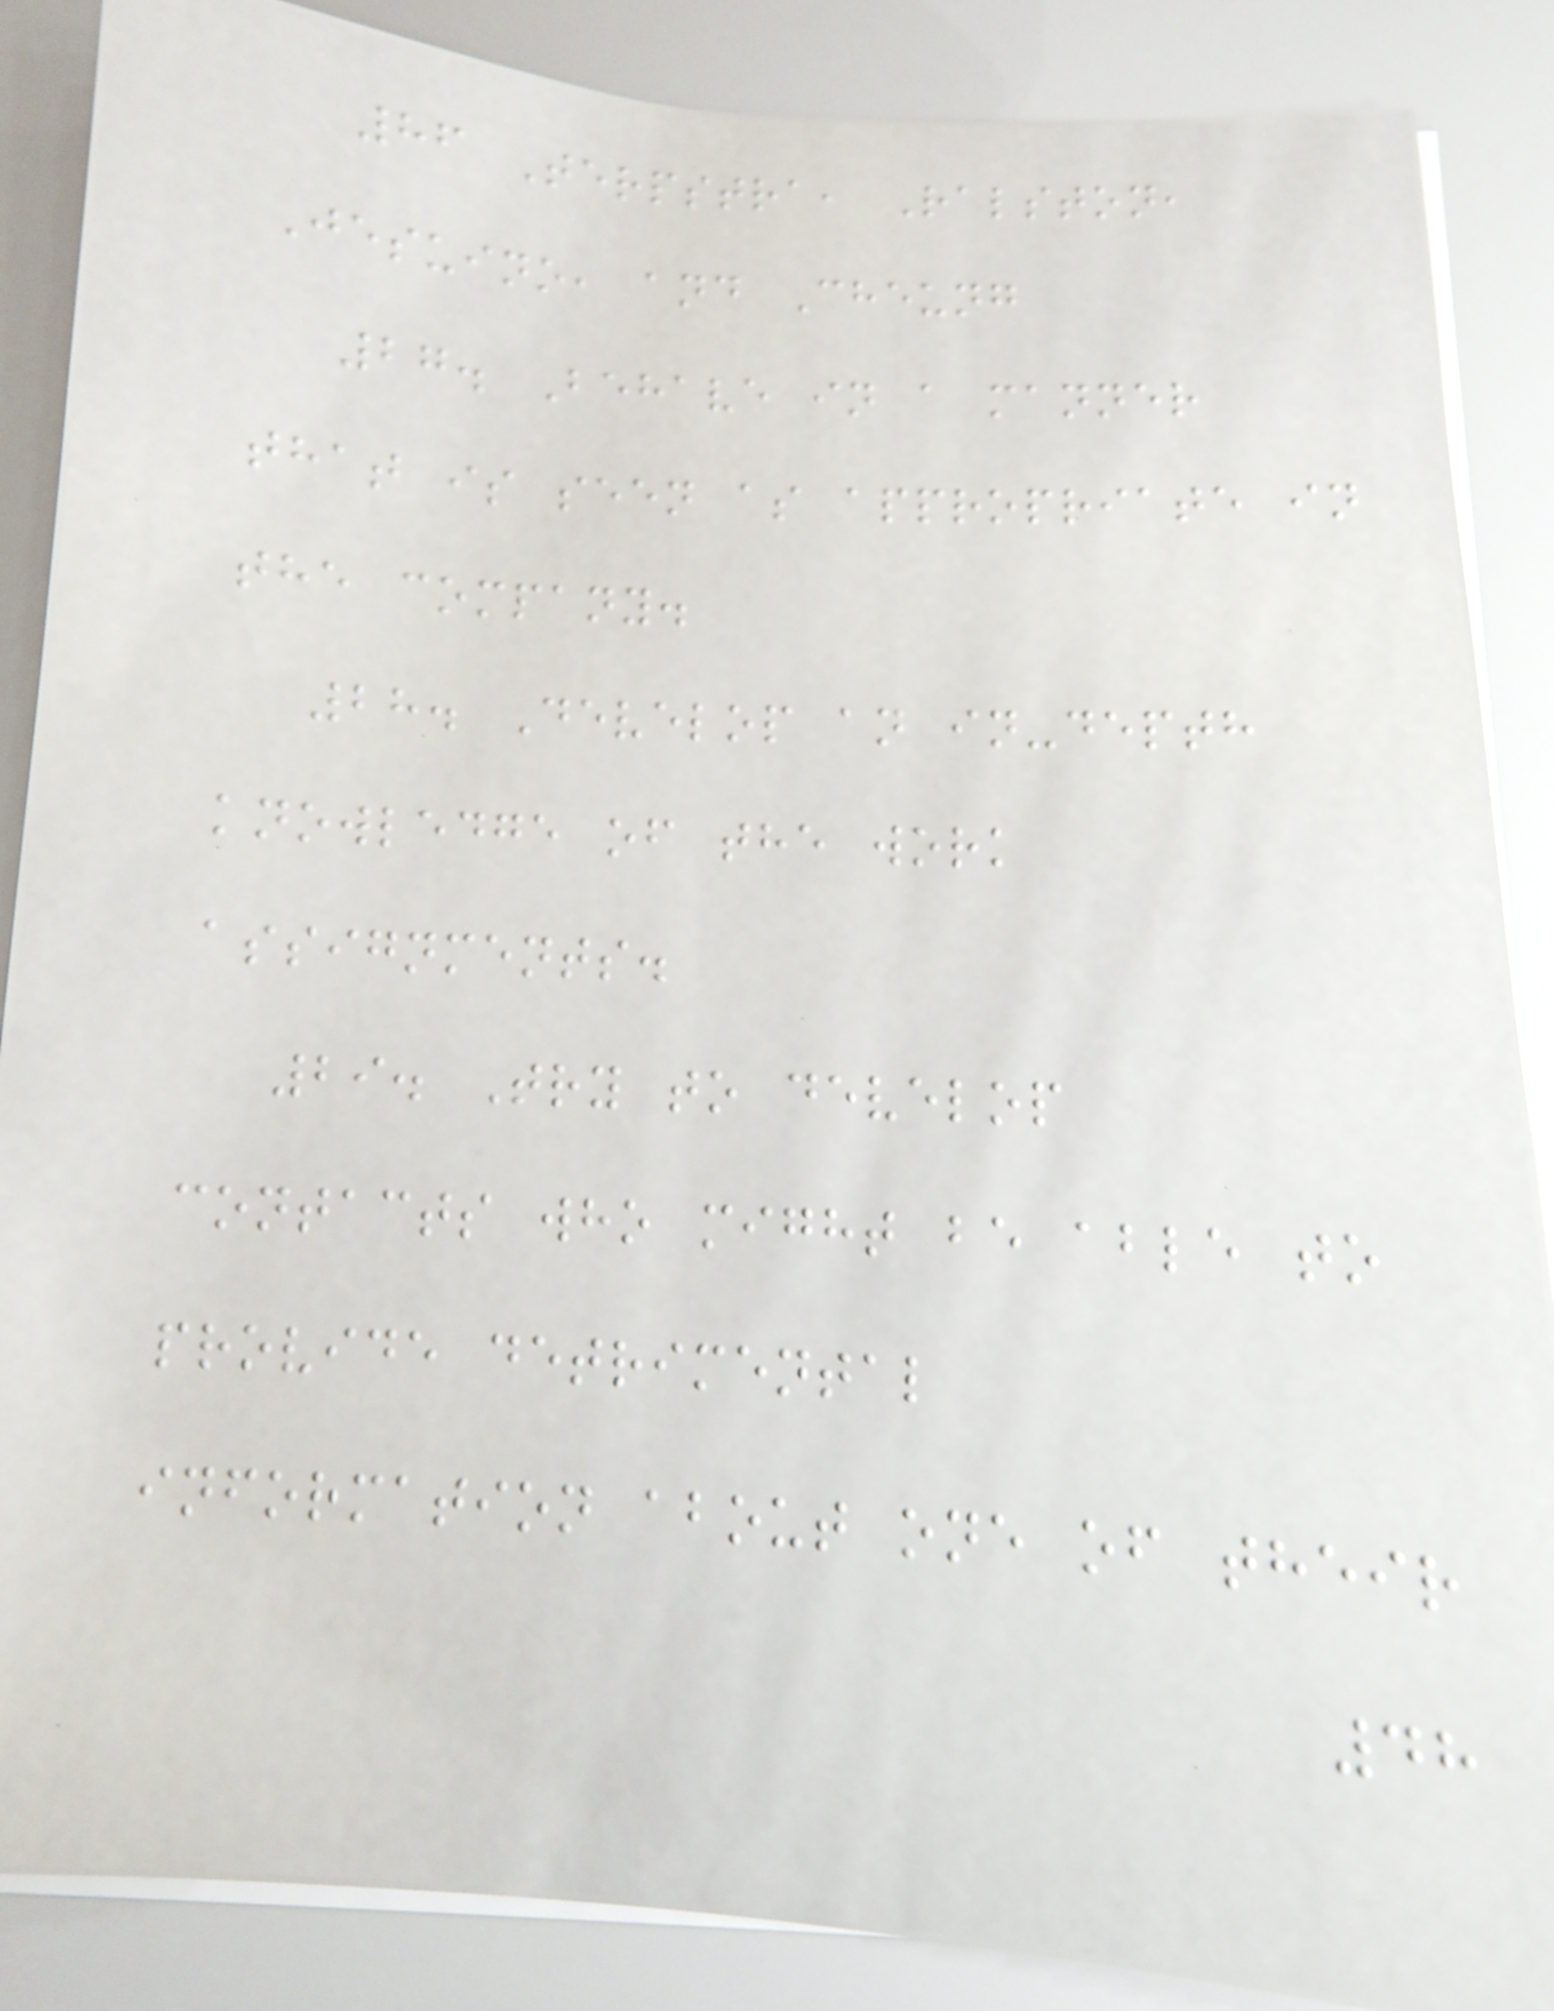86 Terpstra, Ralston,
Jesuino, and Cheung
27. Behave in a manner
that is seen as appropriate in
the company.
28. Develop an in-depth
knowledge of the work
assignments.
29. Try to develop
contacts who might be able to
provide detrimental
information about one of their
48
